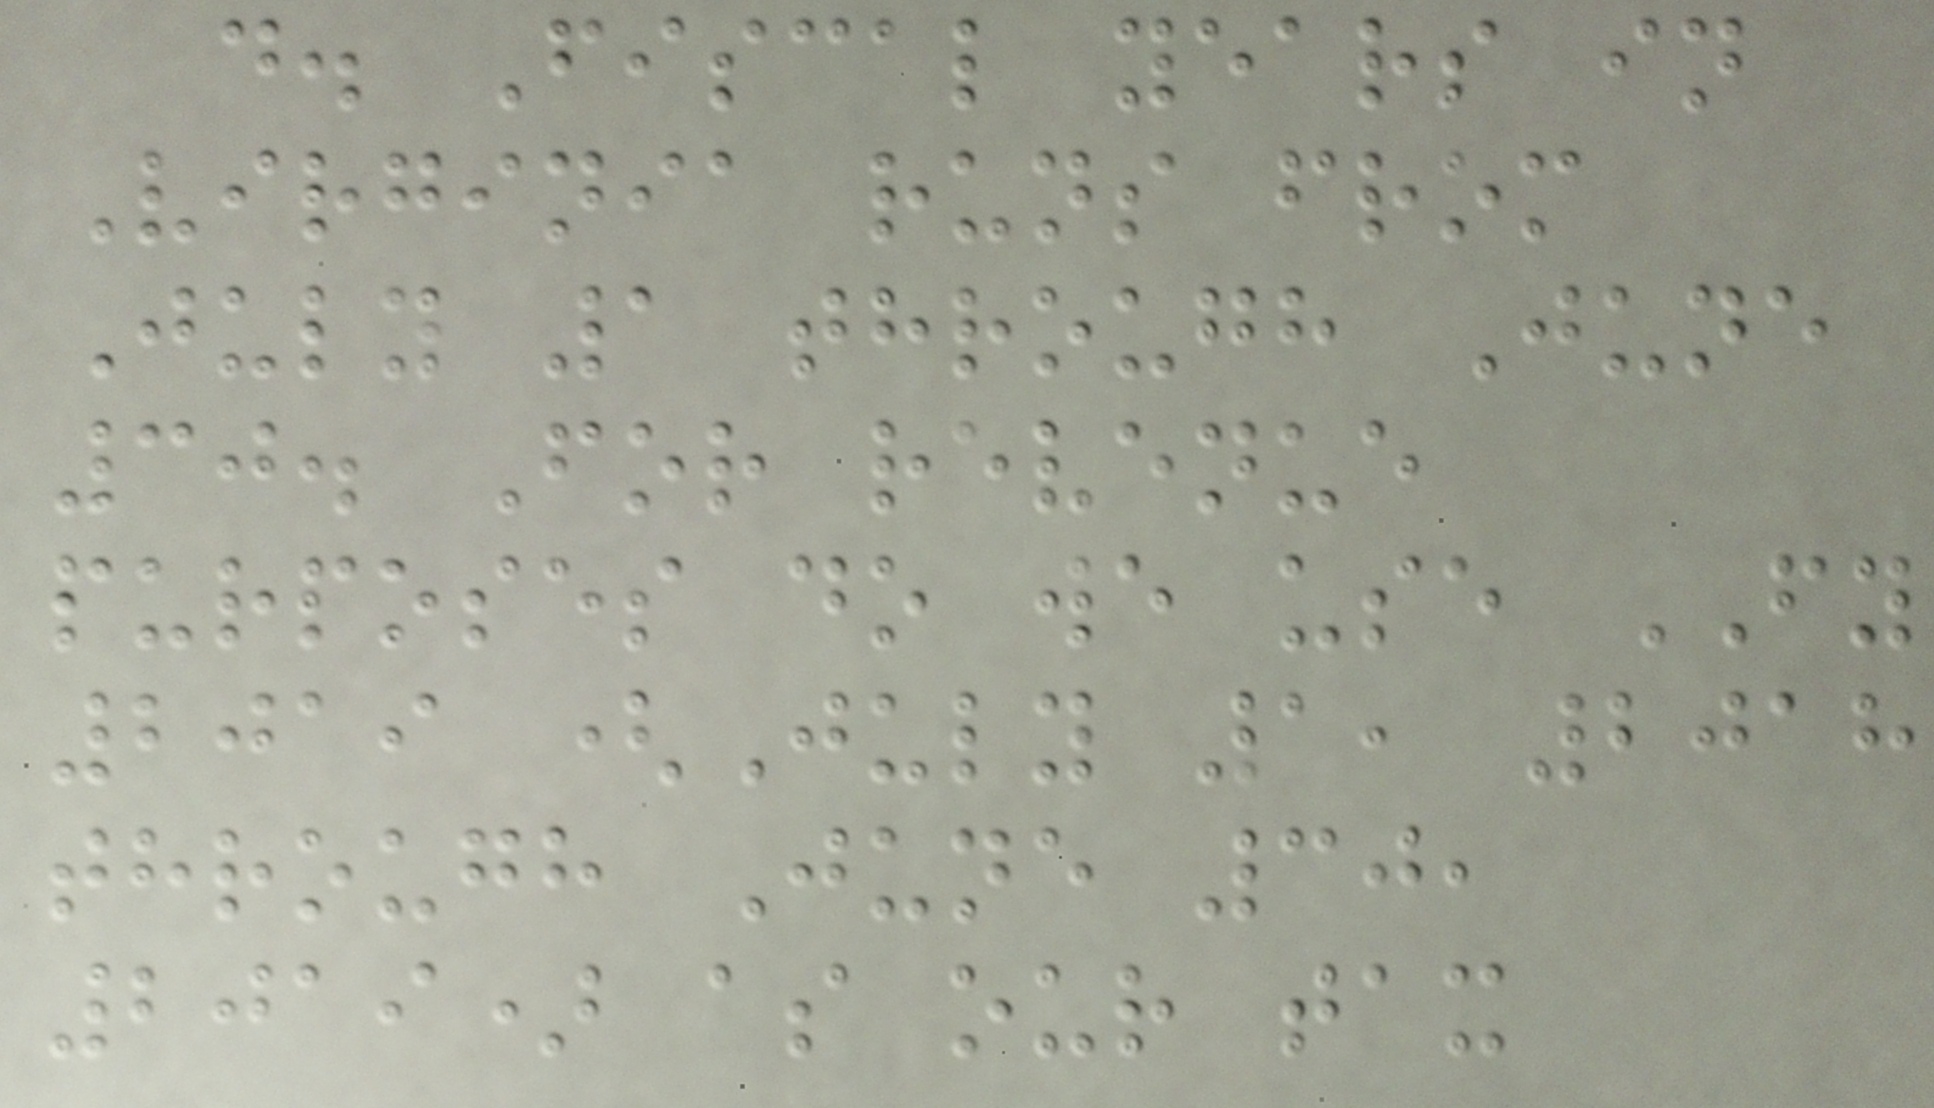d. Fiscal years in
Virginia runs from
July 1 through June
30. For revenue
purposes do we use FY
2019 (July 1, 2018
through June 30,
2019) as our tax
